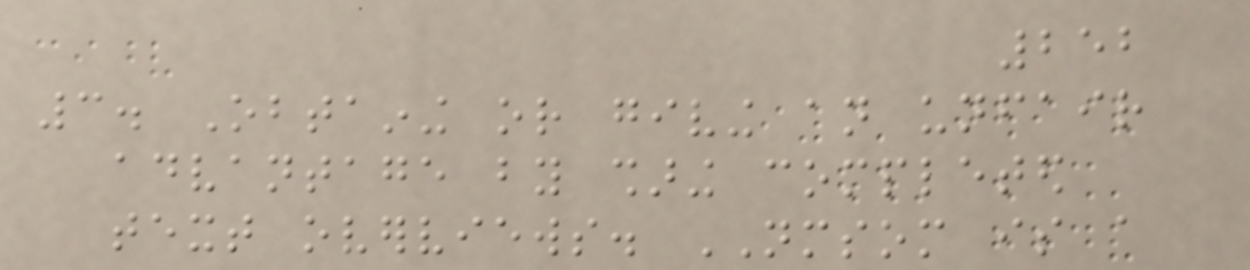252
3. Obtaining or giving an unfair
advantage by sharing completed
text overviews. NMSOM is a
